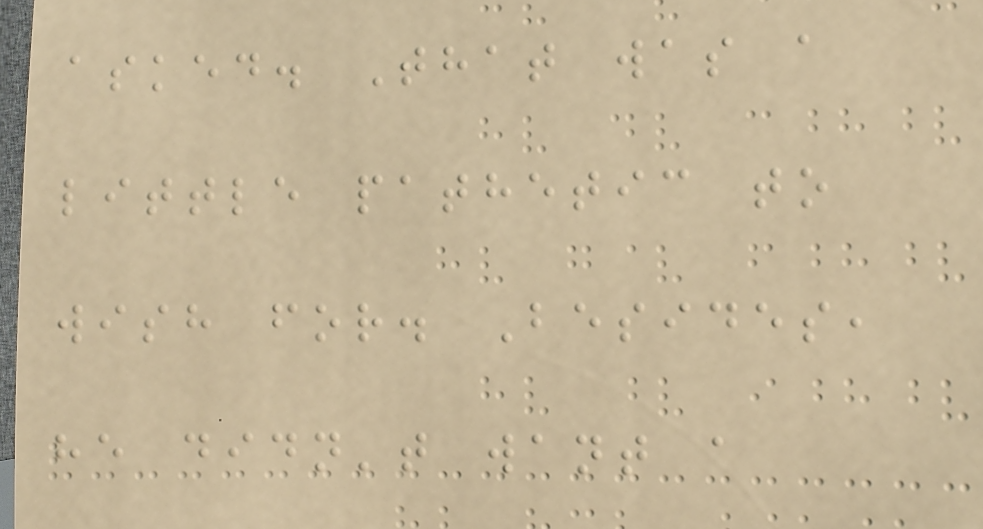asked. That was a
little pathetic to
wish for. Besides,
he didn't want a
